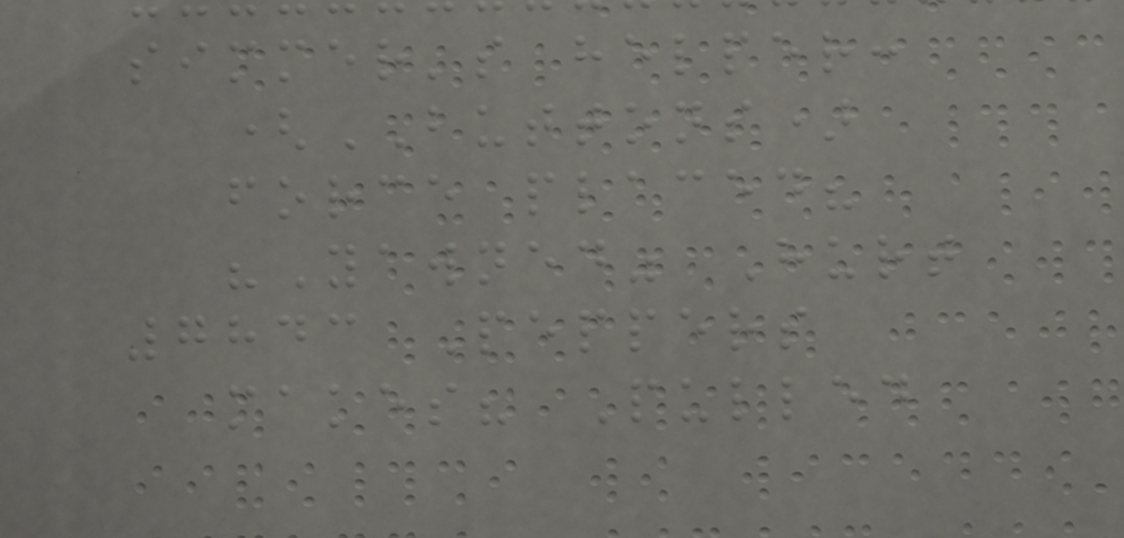simmer's helper:
(BUTTONS)
force placed?
"Yawned" Hurt
7843 Peppers
makes? Pulled
